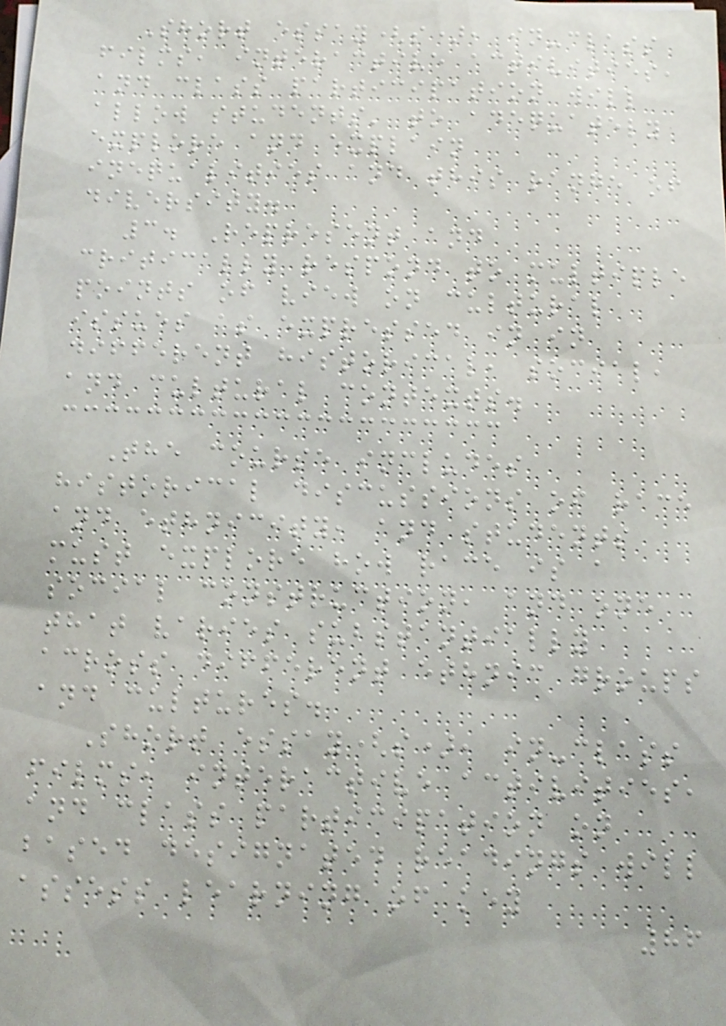Short essay(s), in-class
films, interactive activities,
and class participation will
allow students' to adequately
explore and explain
inequalities and this range of
diversity.
3. Represent and
critically respond to multiple
points of view on cultural
issues as expressed in in
different historical, social,
and cultural contexts.
The course includes
historical discussions of race
and ethnicity, and students
must explore how race is a
social construction, and one
that varies substantially
across different ethnic groups
and cultures.
Short essay(s), in-class
films, interactive activities,
and class participation on
based designated readings will
assess learning of key
86
